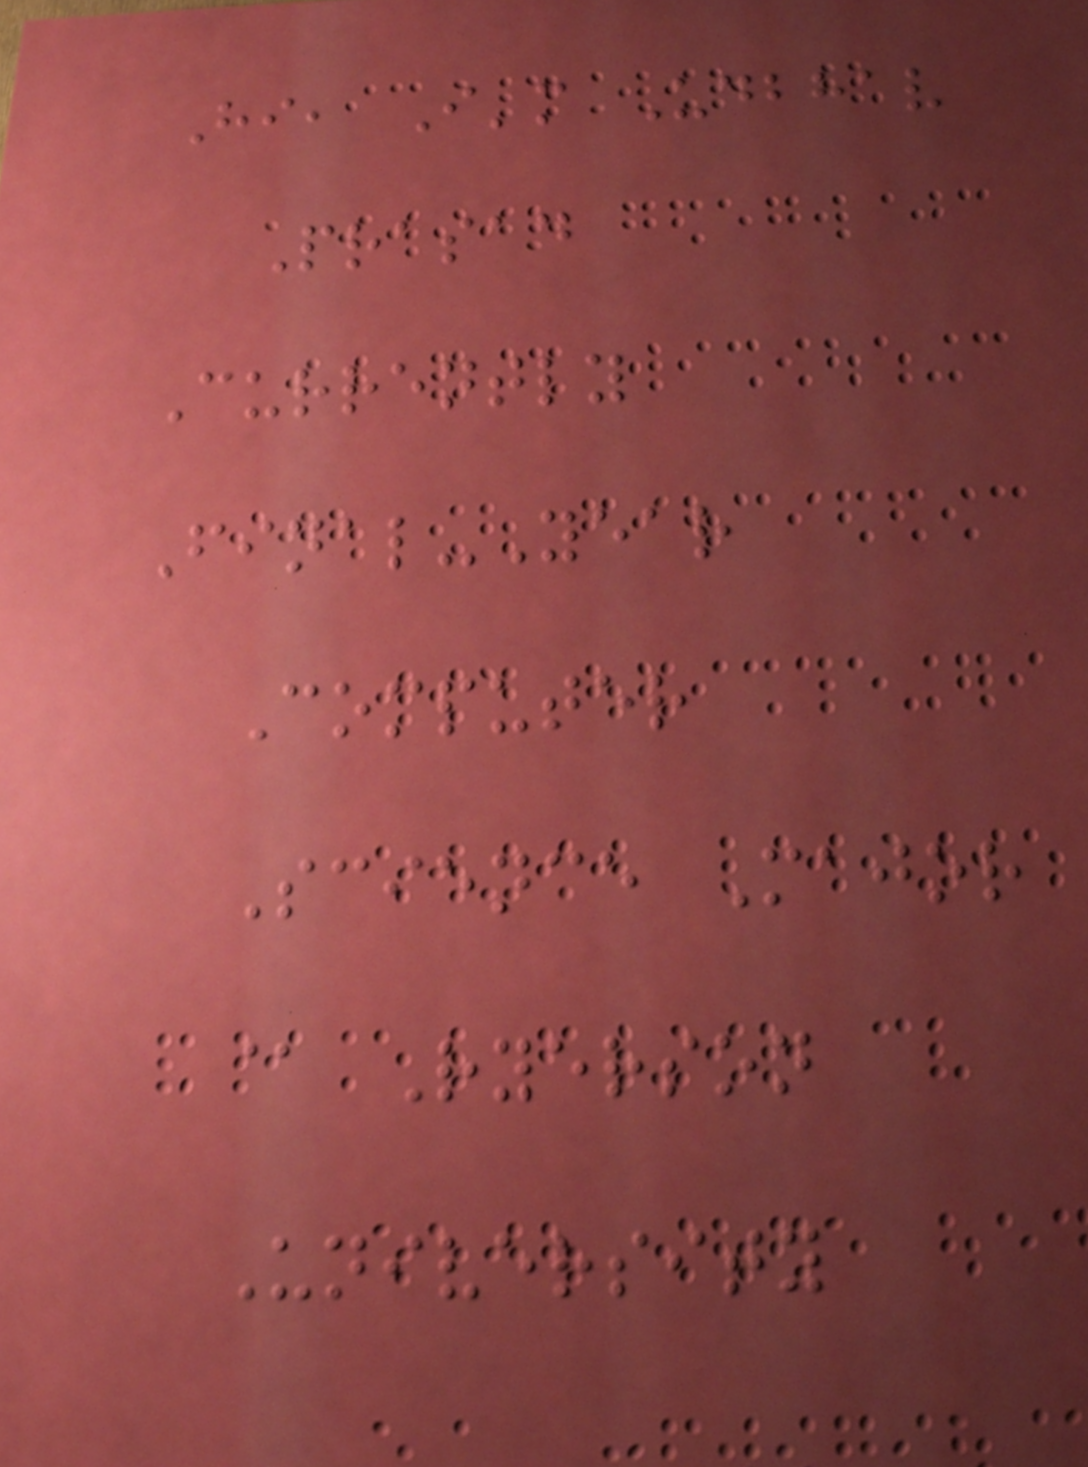Hi, I'm Udbhav
Prasad
Currently
Final-Year
Computer
Science Major
@ Ryerson
University
